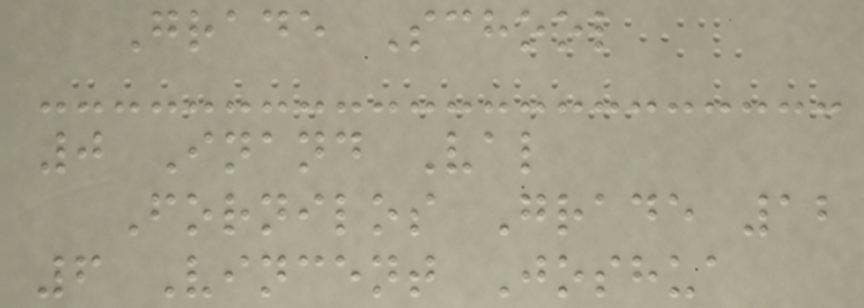Grade School
0 Inand Val
Fornilos Grade 12
6 Vincent Joshua
